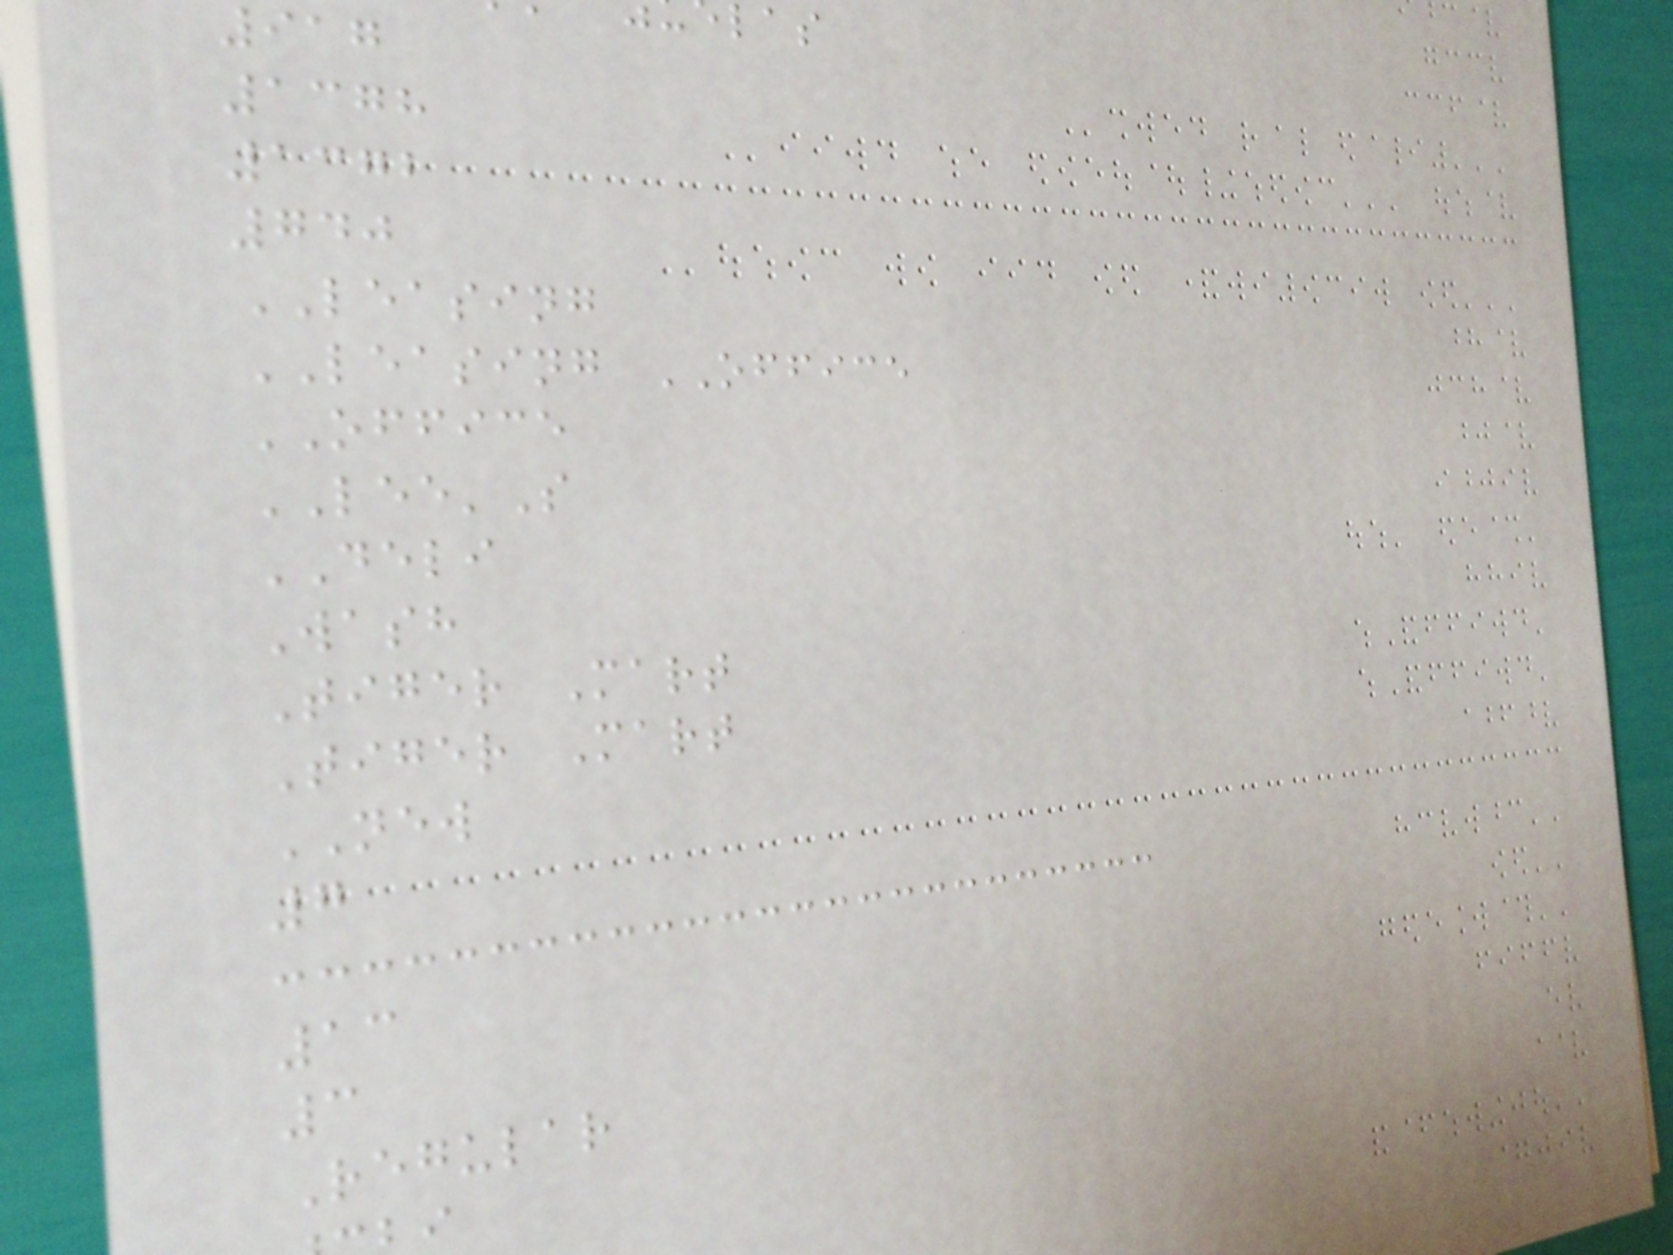917
1378
1372
740
LEASING
LEASING OFFICE
OFFICE
LEE'S
DELI
Wash
Tiger Mart
Tiger Mart
NEW
7
13
3
Regular
